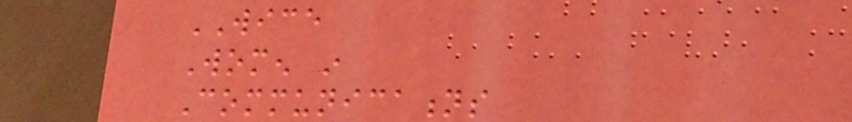WICE
Women in
Communications
